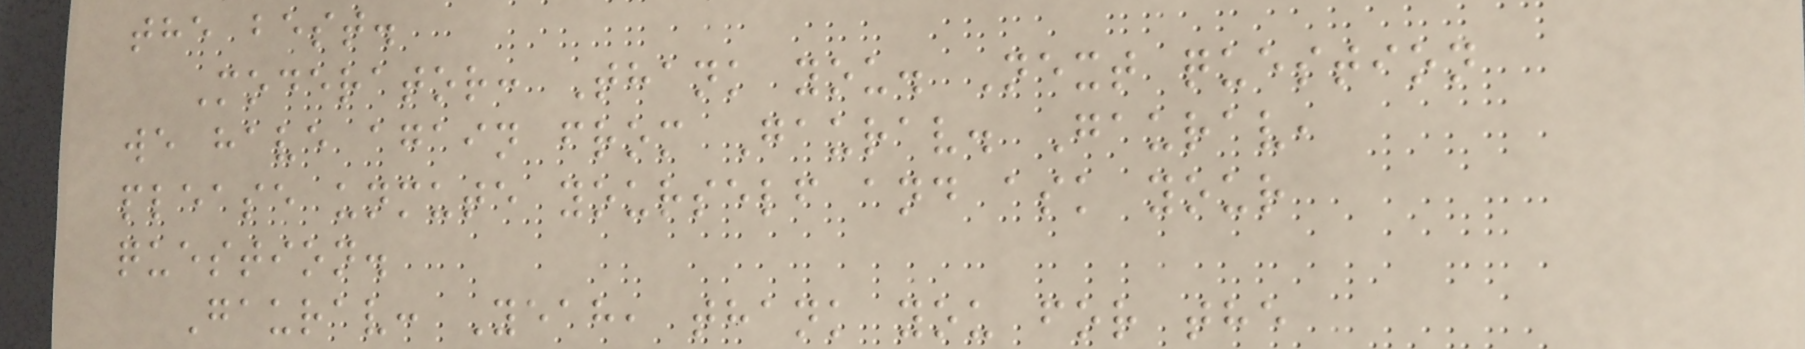the best.
Moderator: Thank you. Next question
we have again from Gaurav. Gaurav,
please unmute yourself and ask your
question.
Gaurav: Yeah, thank you for the
